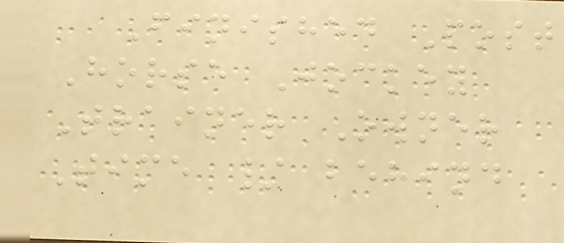Finished Post
Horse Jockey
Trainer Owner
Time / behind
